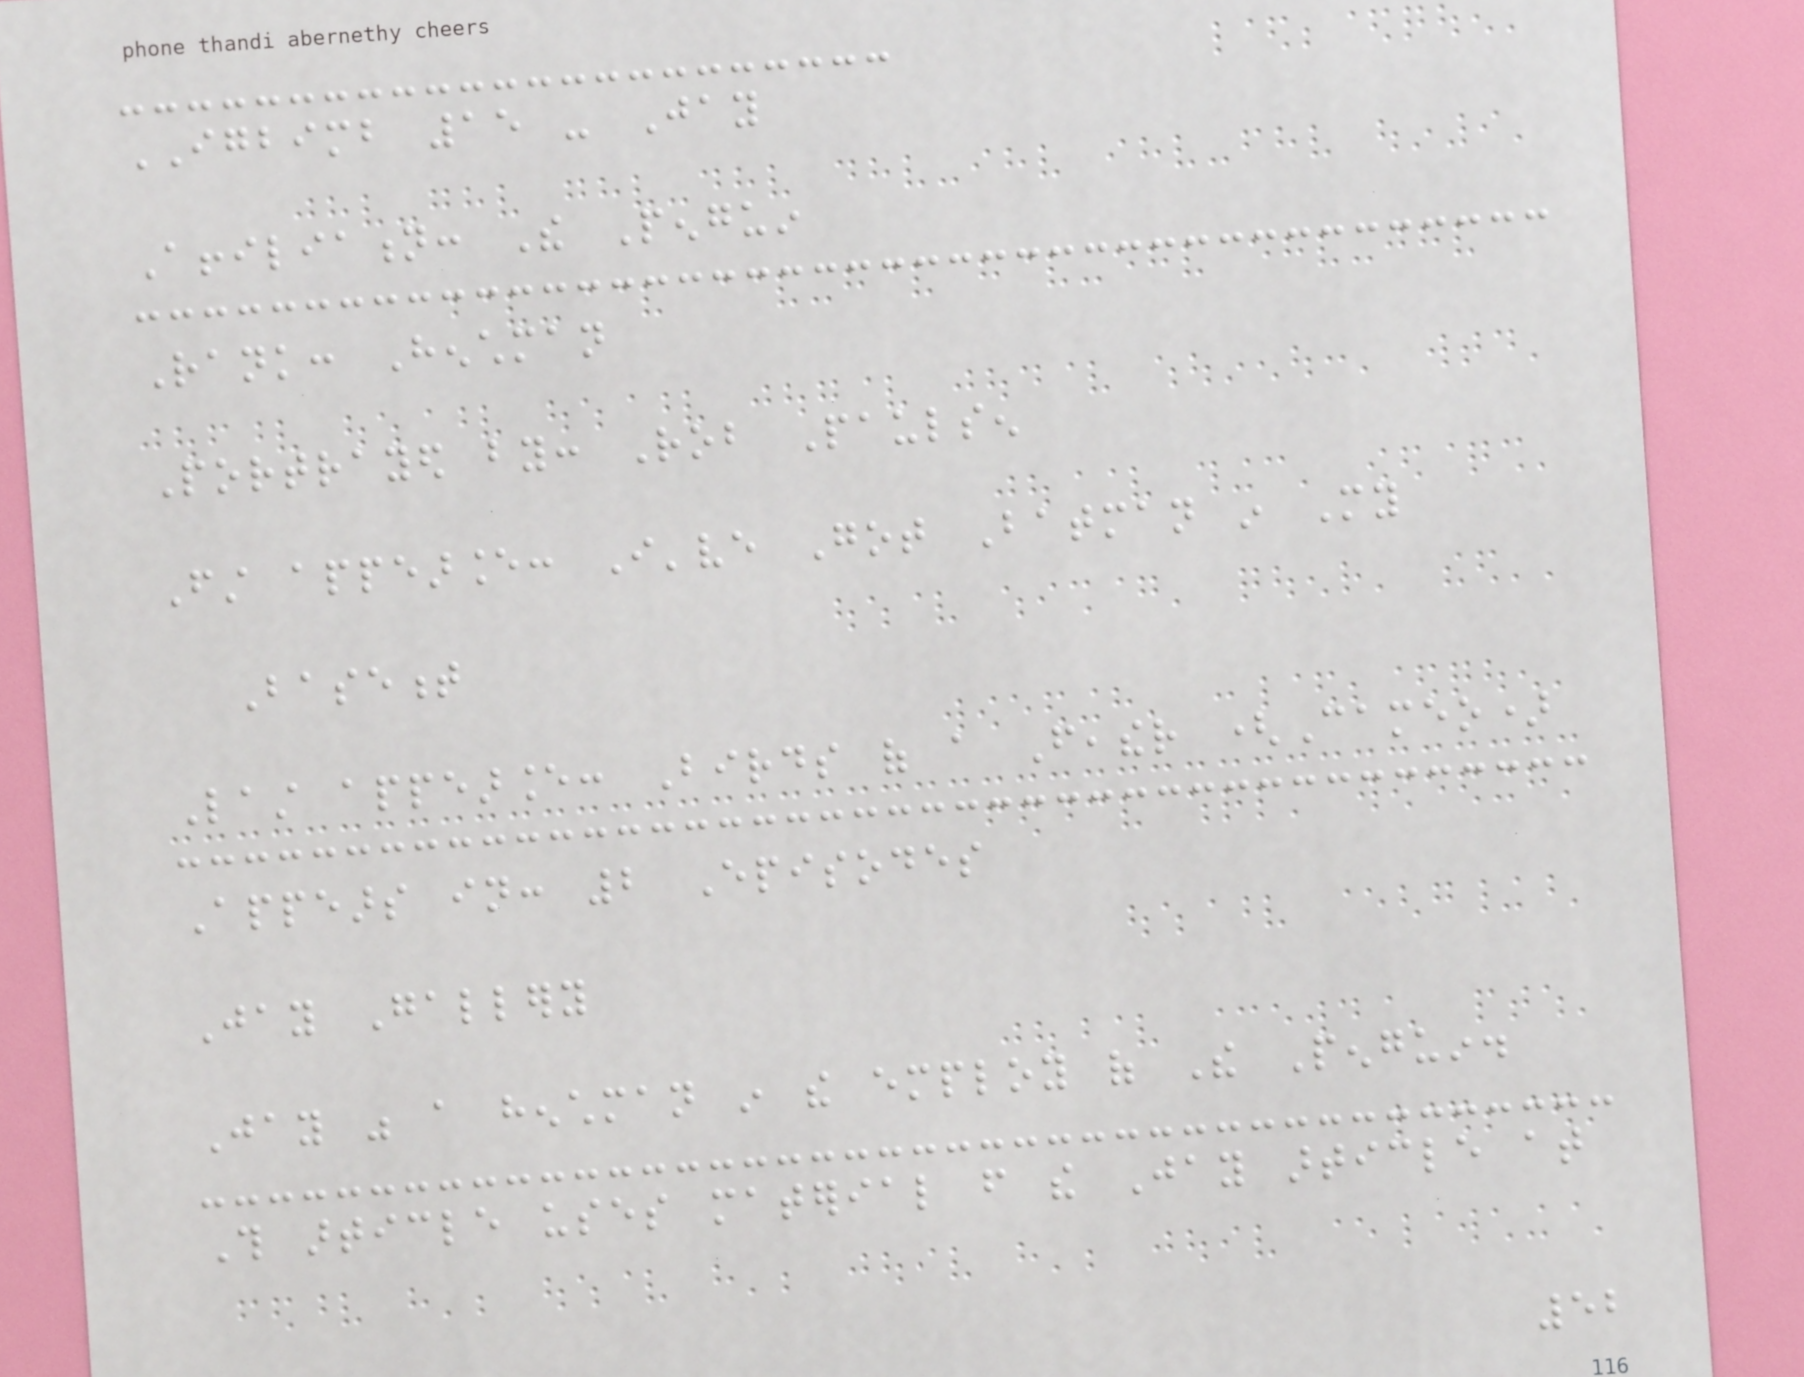IGBIMB 15 - Jay
Affiliation: The Penguin
Rank: Henchman
Portrayed by: Rob Paulsen
First appearance: I've Got Batman in My
Basement
Last appearance: Birds of a Feather (Cameo)
Appears in: 2 Episodes
Jay Gallery
Jay was a henchman in the employ of The Penguin.
This article uses material from the Jay article at
52
